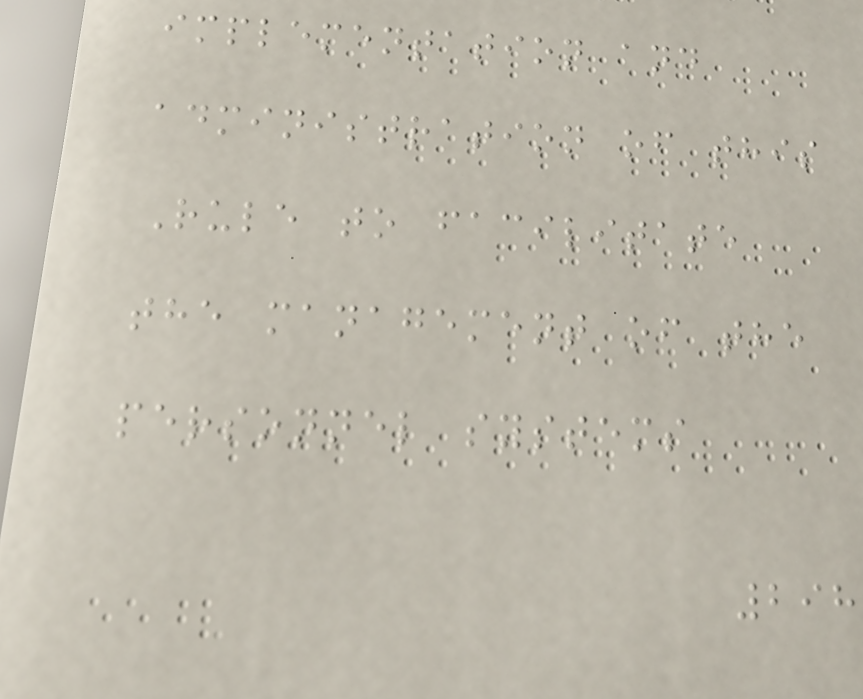implementation and
administration of this
Rule to facilitate
the management of the
personnel systems
298
